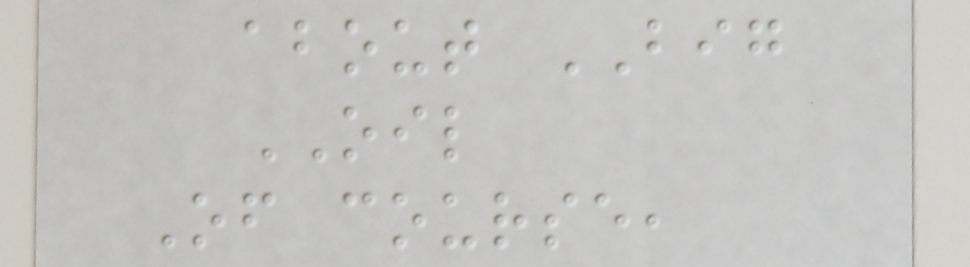about BIG
OIL
Of course,
